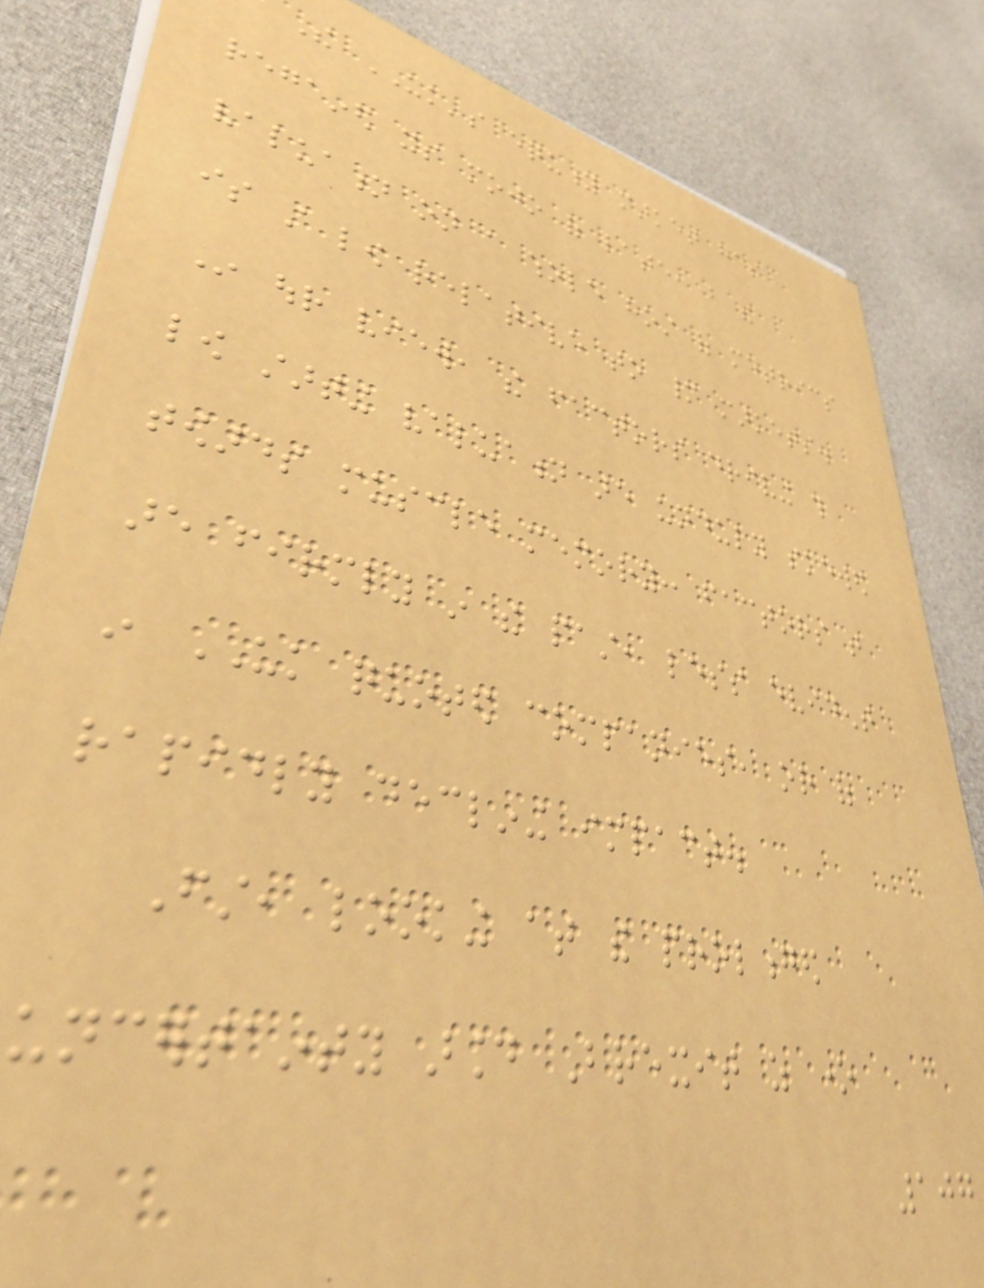The UK's equity market has
regained its mojo of late, but the
valuation on a whole host of metrics
is still low relative to many markets.
In our view, the factors driving this
low starting valuation are unduly skewed
towards muscle memory: factors that
are firmly in the past, less evident
in UK quoted companies, or of
rapidly declining impact.
First, looking at the prolonged
uncertainty around Brexit as one
107
